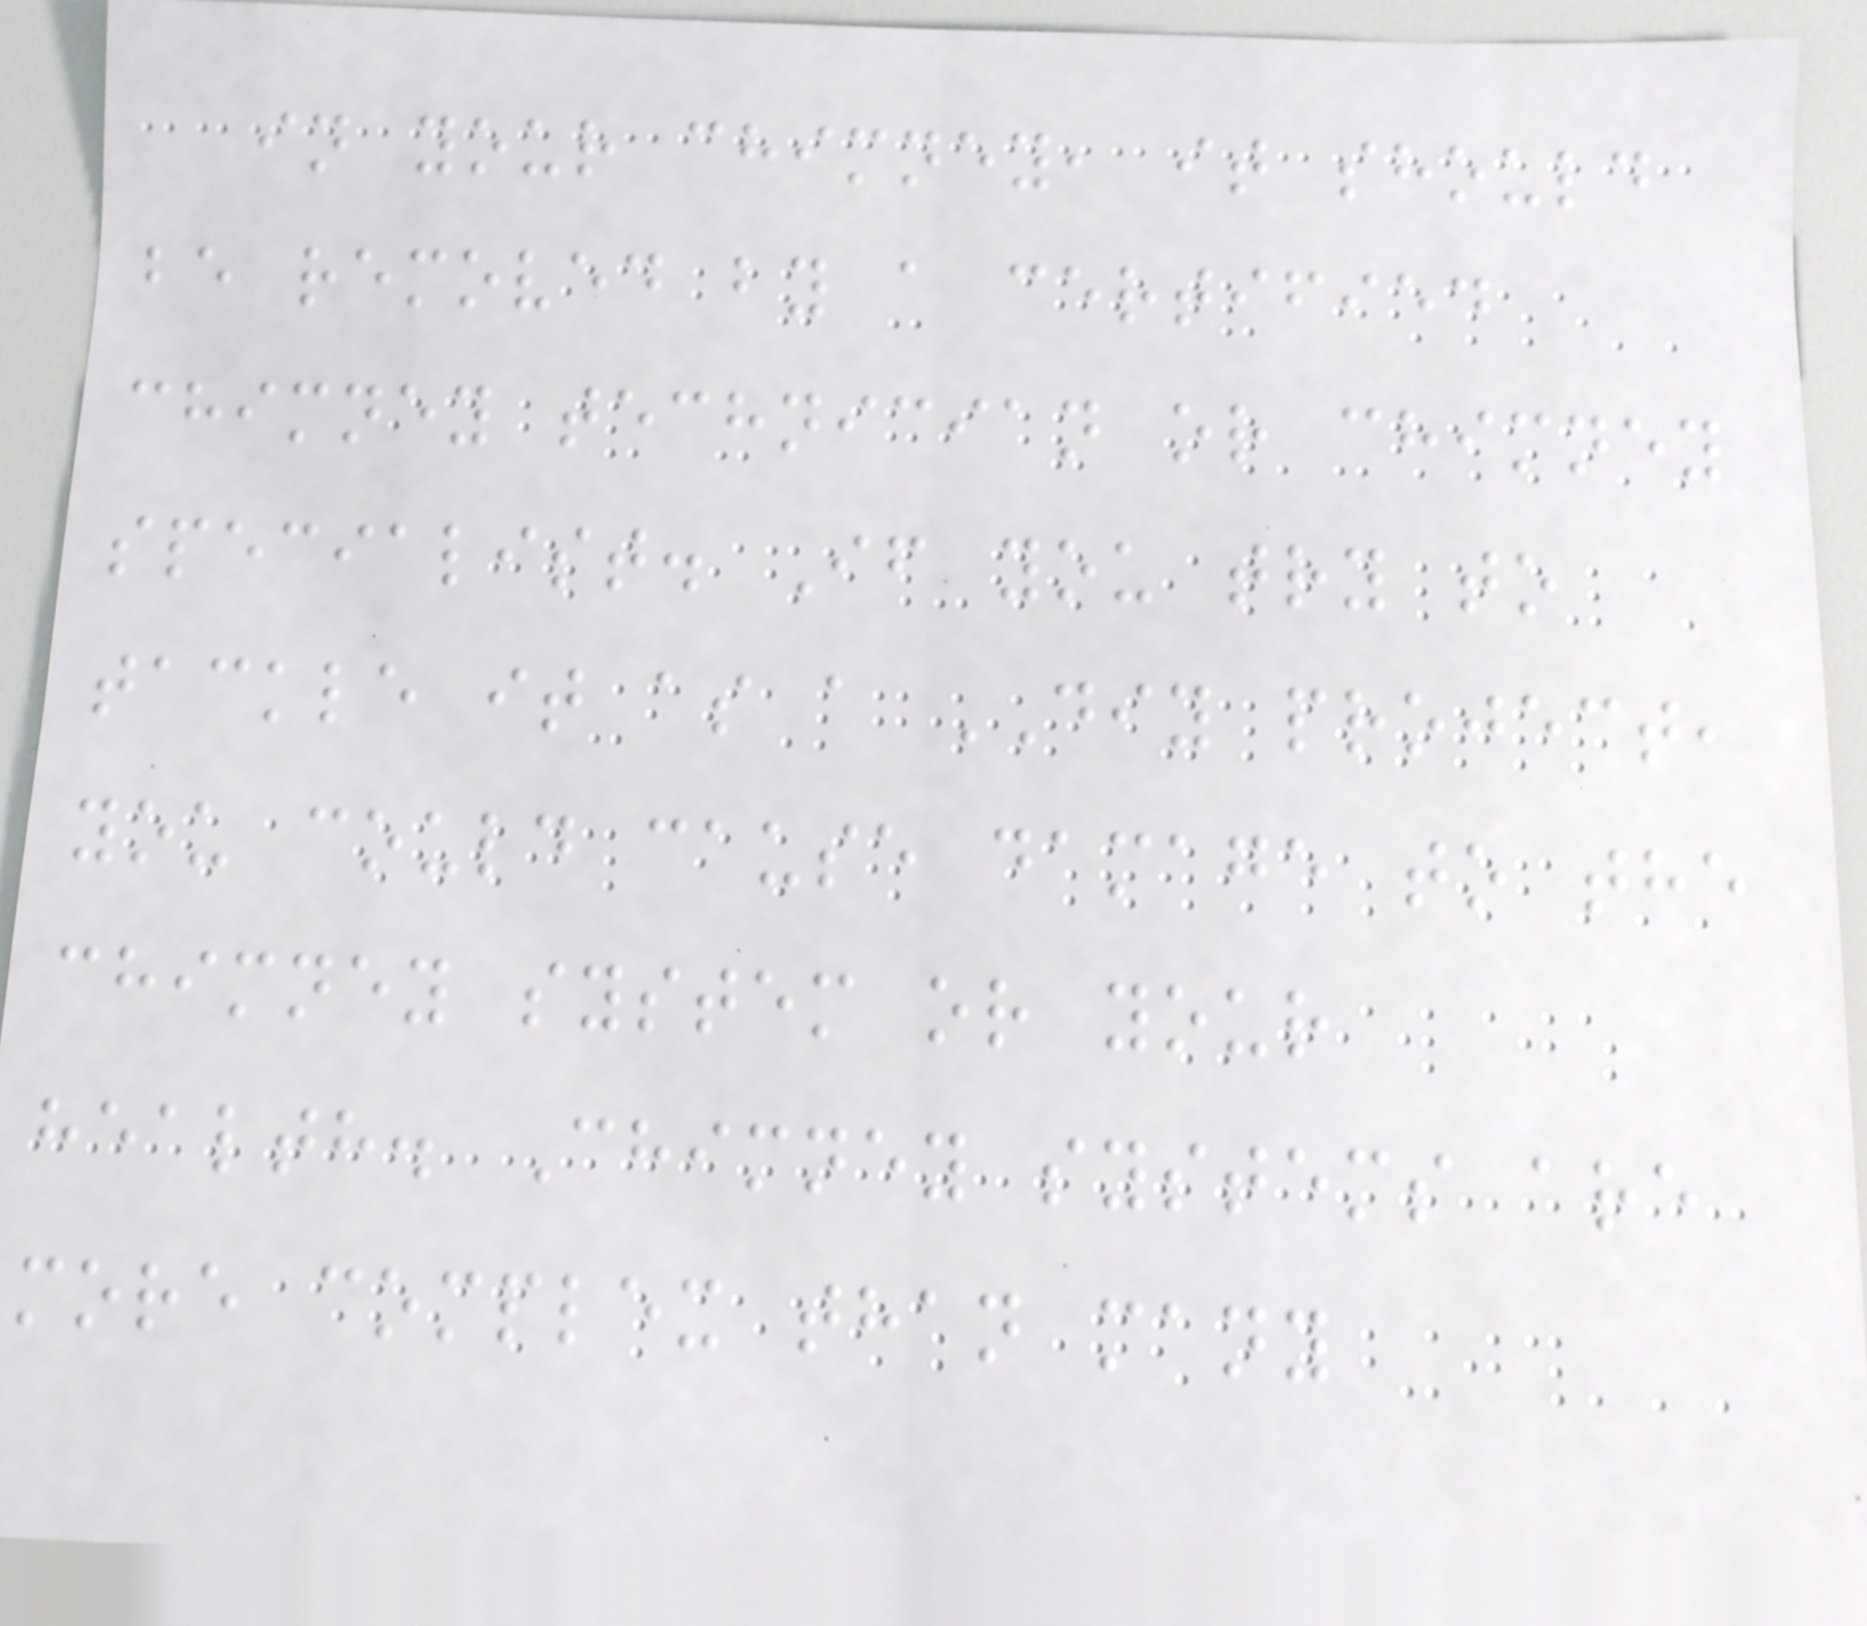in your chimney, it should
be removed by a certified
chimney technician or chimney
specialist. If you try to
tackle it as a DIY project,
you could cause damage to the
chimney system or your
health. Chimney systems are
more complex than many
